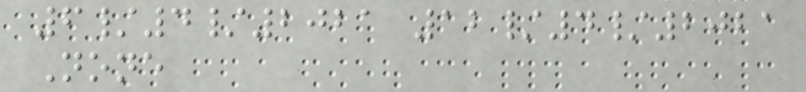6/4/2021 12/4/2021
None
